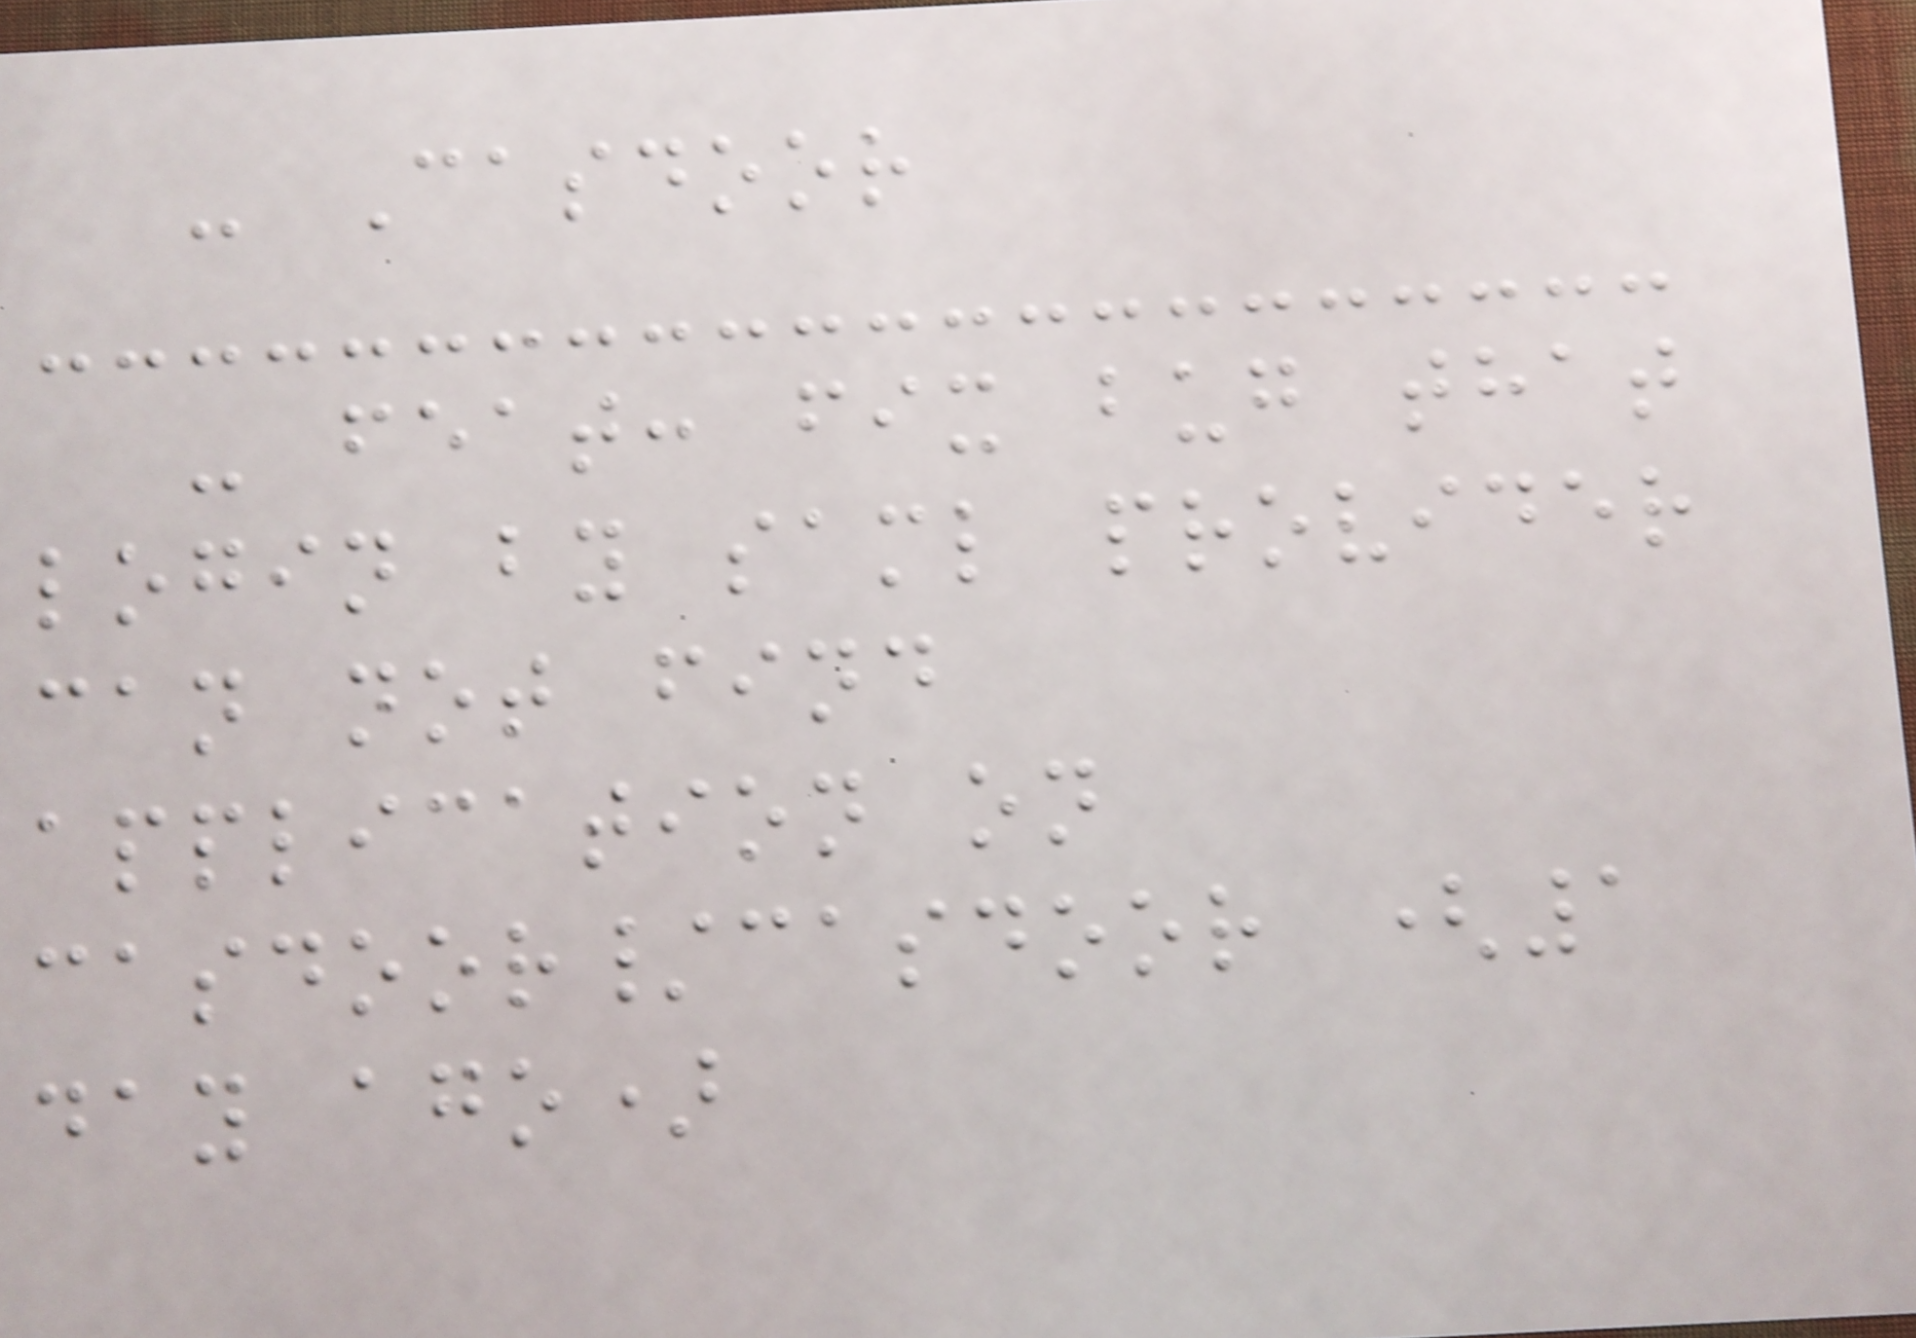- Casdoor
- feat: fix bug that
login by saml provider
can not find
application on
casdoor/casdoor (1
day ago)
